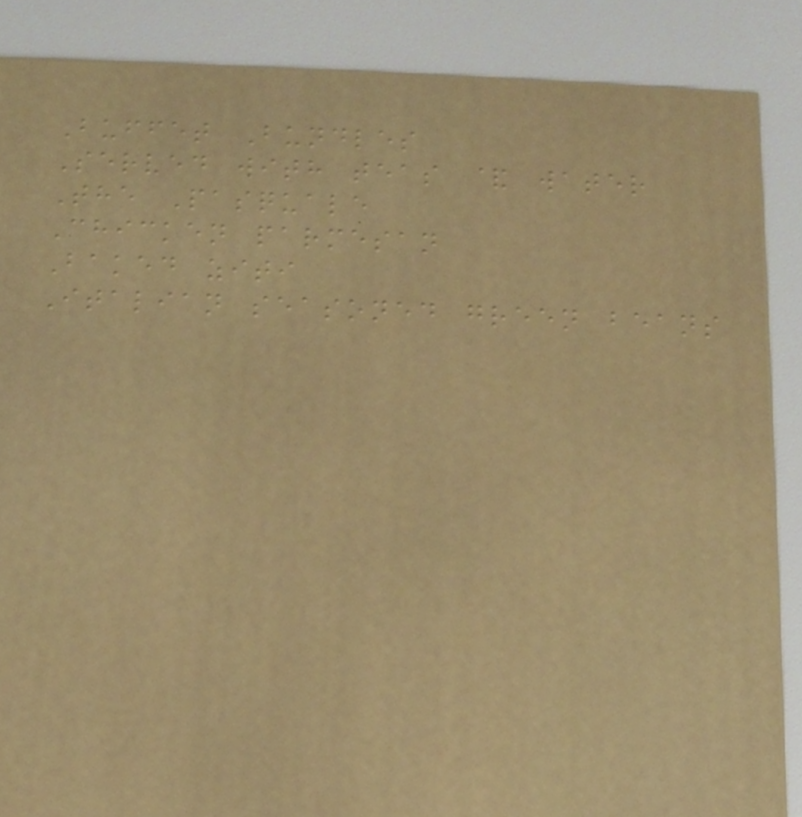Buffet Bundles
Served with teas & water
The Pasquale
Chicken parmesan
Baked ziti
Italian seasoned green beans
